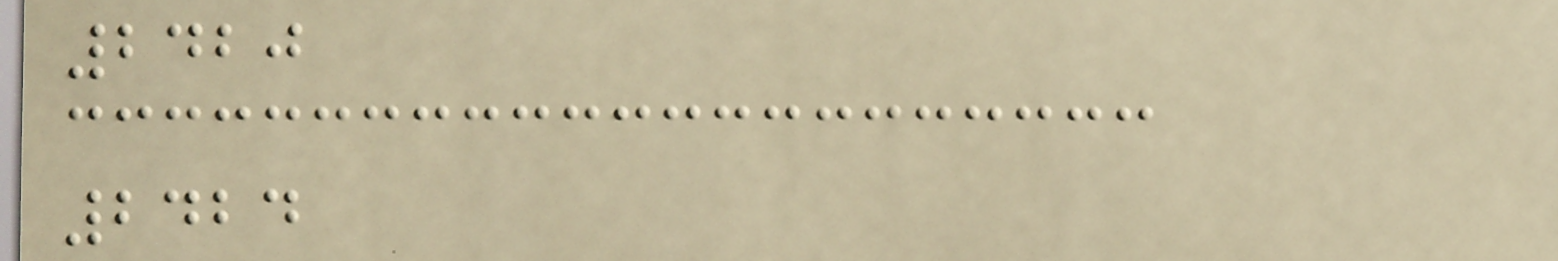2420
2424
